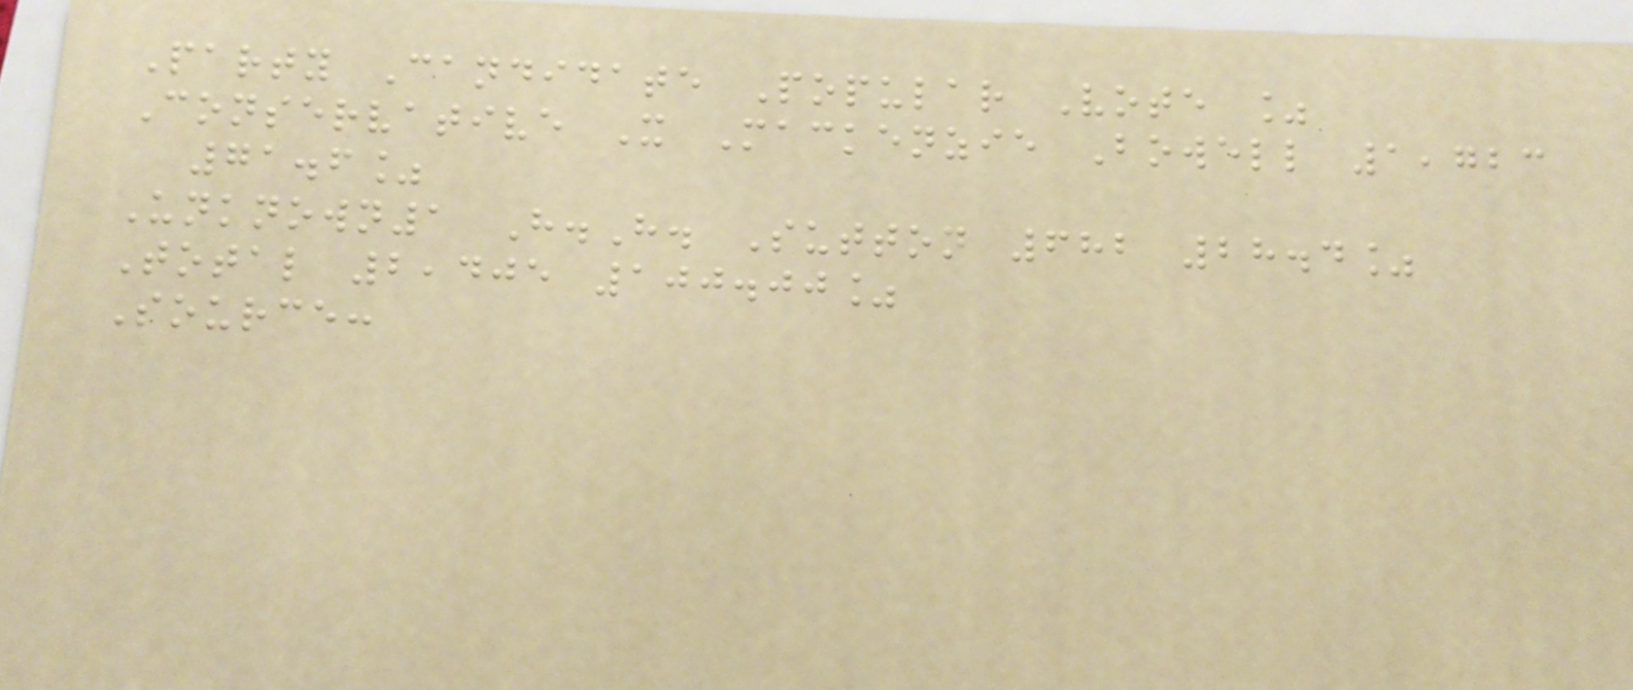Party Candidate Popular Vote %
Conservative X Mackenzie Bowell 1,723
71.6%
Unknown1 H.H. Sutton 682 28.4%
Total 2,405 100.00%
Source:
